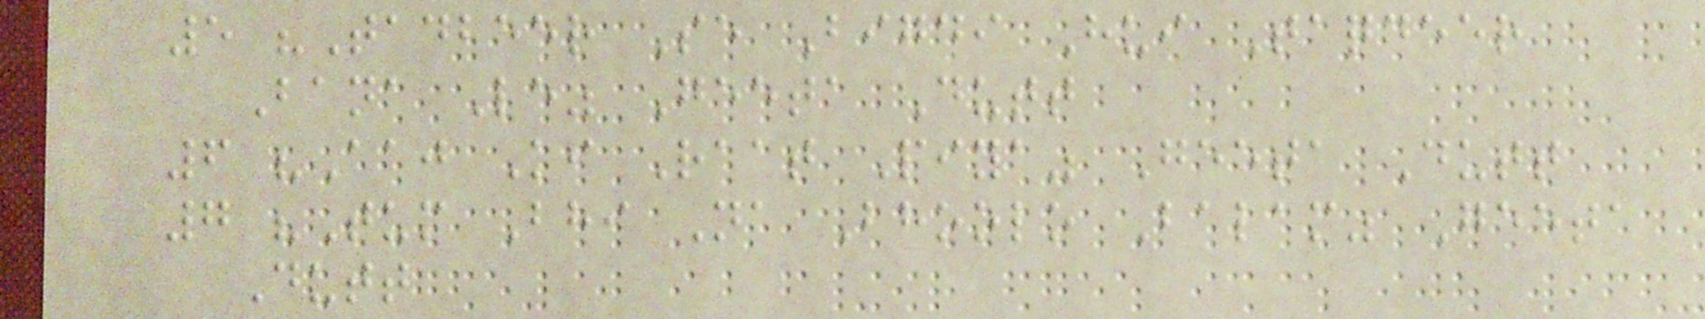5 "Tadbeer Se Bigdi Hui Taqdeer
Bana Le" Geeta Dutt
6 "Aaj Ki Raat Piya" Geeta Dutt
7 "Tum Bhi Na Bhoolo Balam" Geeta
Dutt
